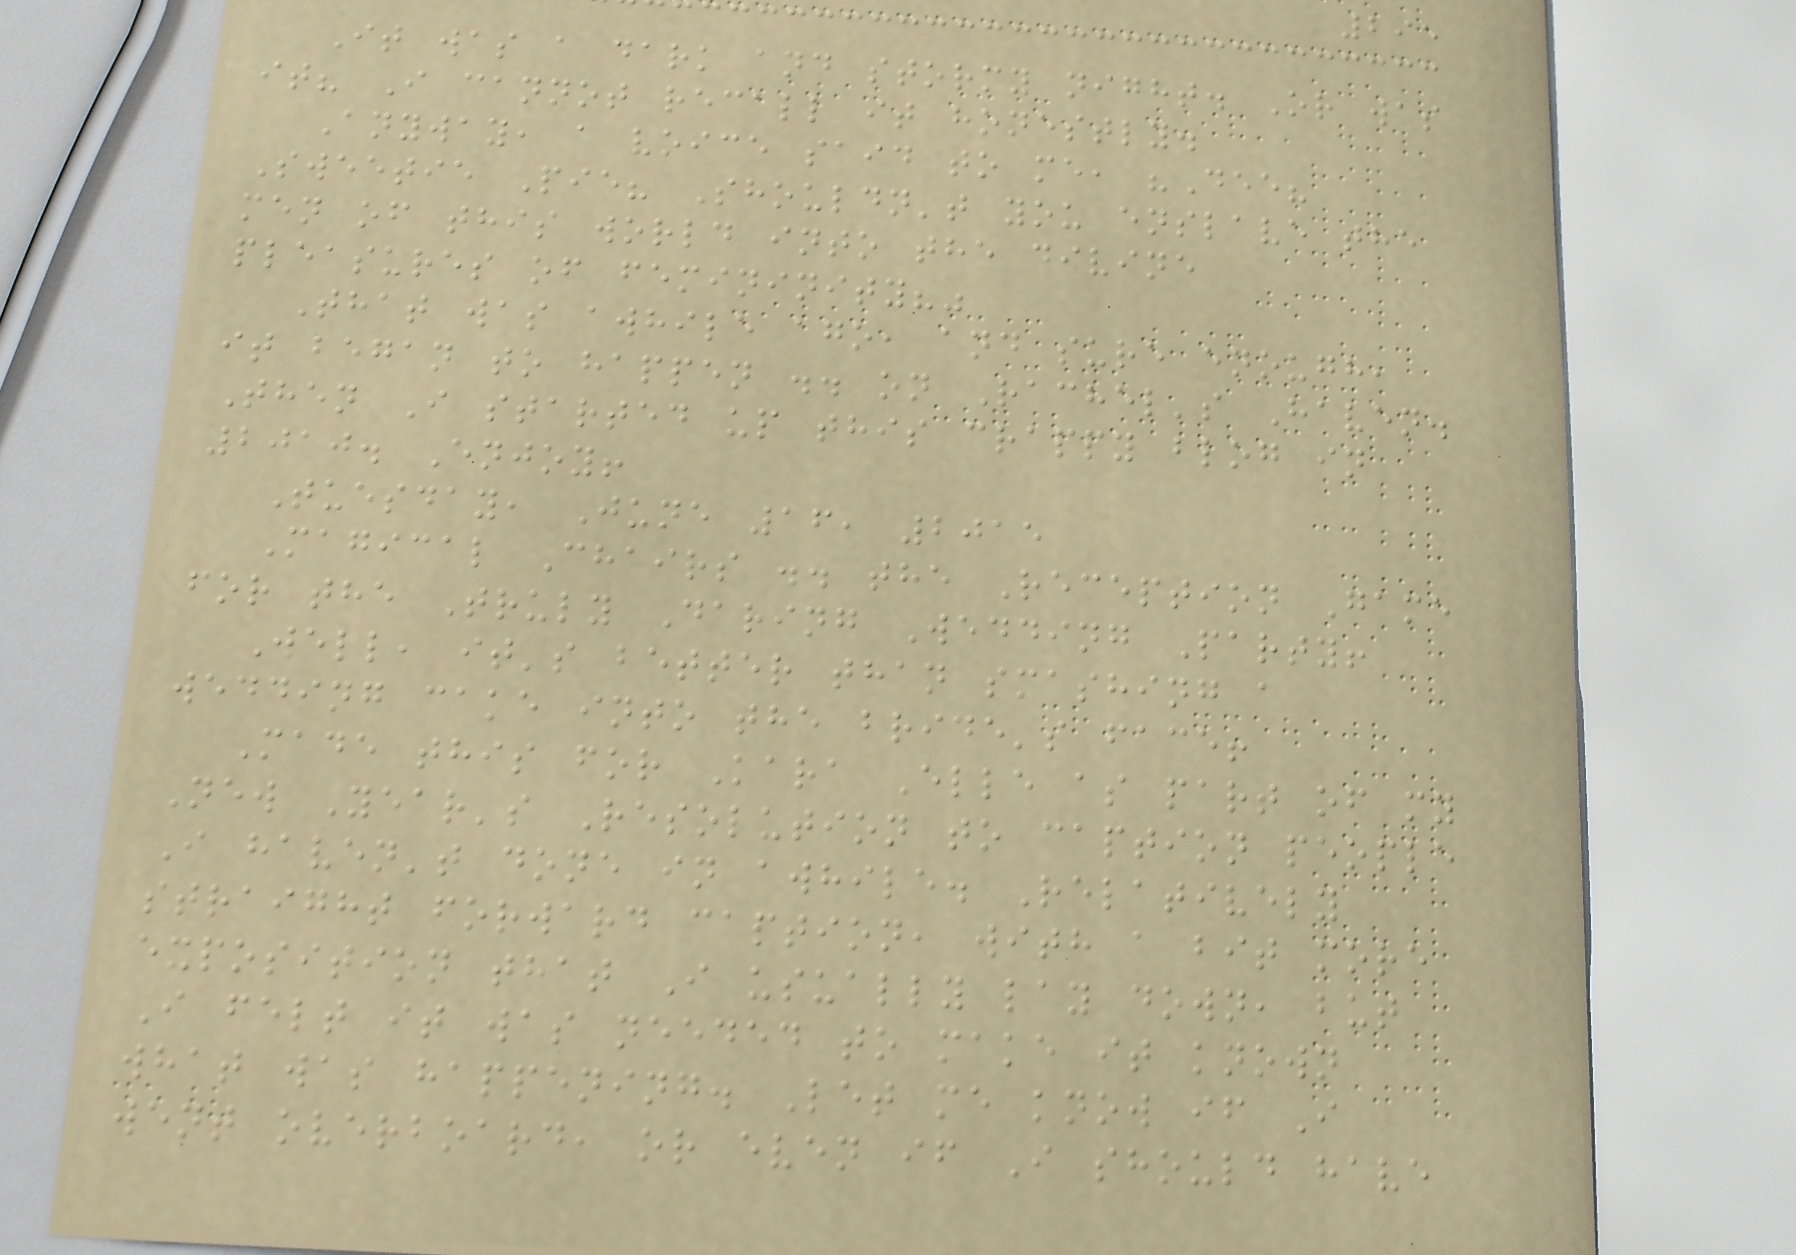295
It was a dark and stormy night. Or was
it? I cannot recall it honestly.
Anyway, a voice said to me, "Dee?
Sweetie Pie? Shouldn't you enslave the
men of this world into the divine
pleasures of femininity?"
That was awhile ago, and sure enough,
it began to happen .. on Rachel's Haven.
Then I started up this crappy blog in
2010. Enjoy!
Tuesday, June 16, 2015
Magical Chairs .. the Reception Game
for the Truly Daring Wedding Party!
Well, it's better than smashing a
wedding cake into the bride's face!
Made this for Kara Elle as part of my
New Year's Resolution to caption people
I haven't done in awhile. Relatively
straight forward caption, with a bit more
exposition that I usually lay down, but
I felt it was needed to make it known
what was happening. Let me know if I
went overboard, or even if I should have
